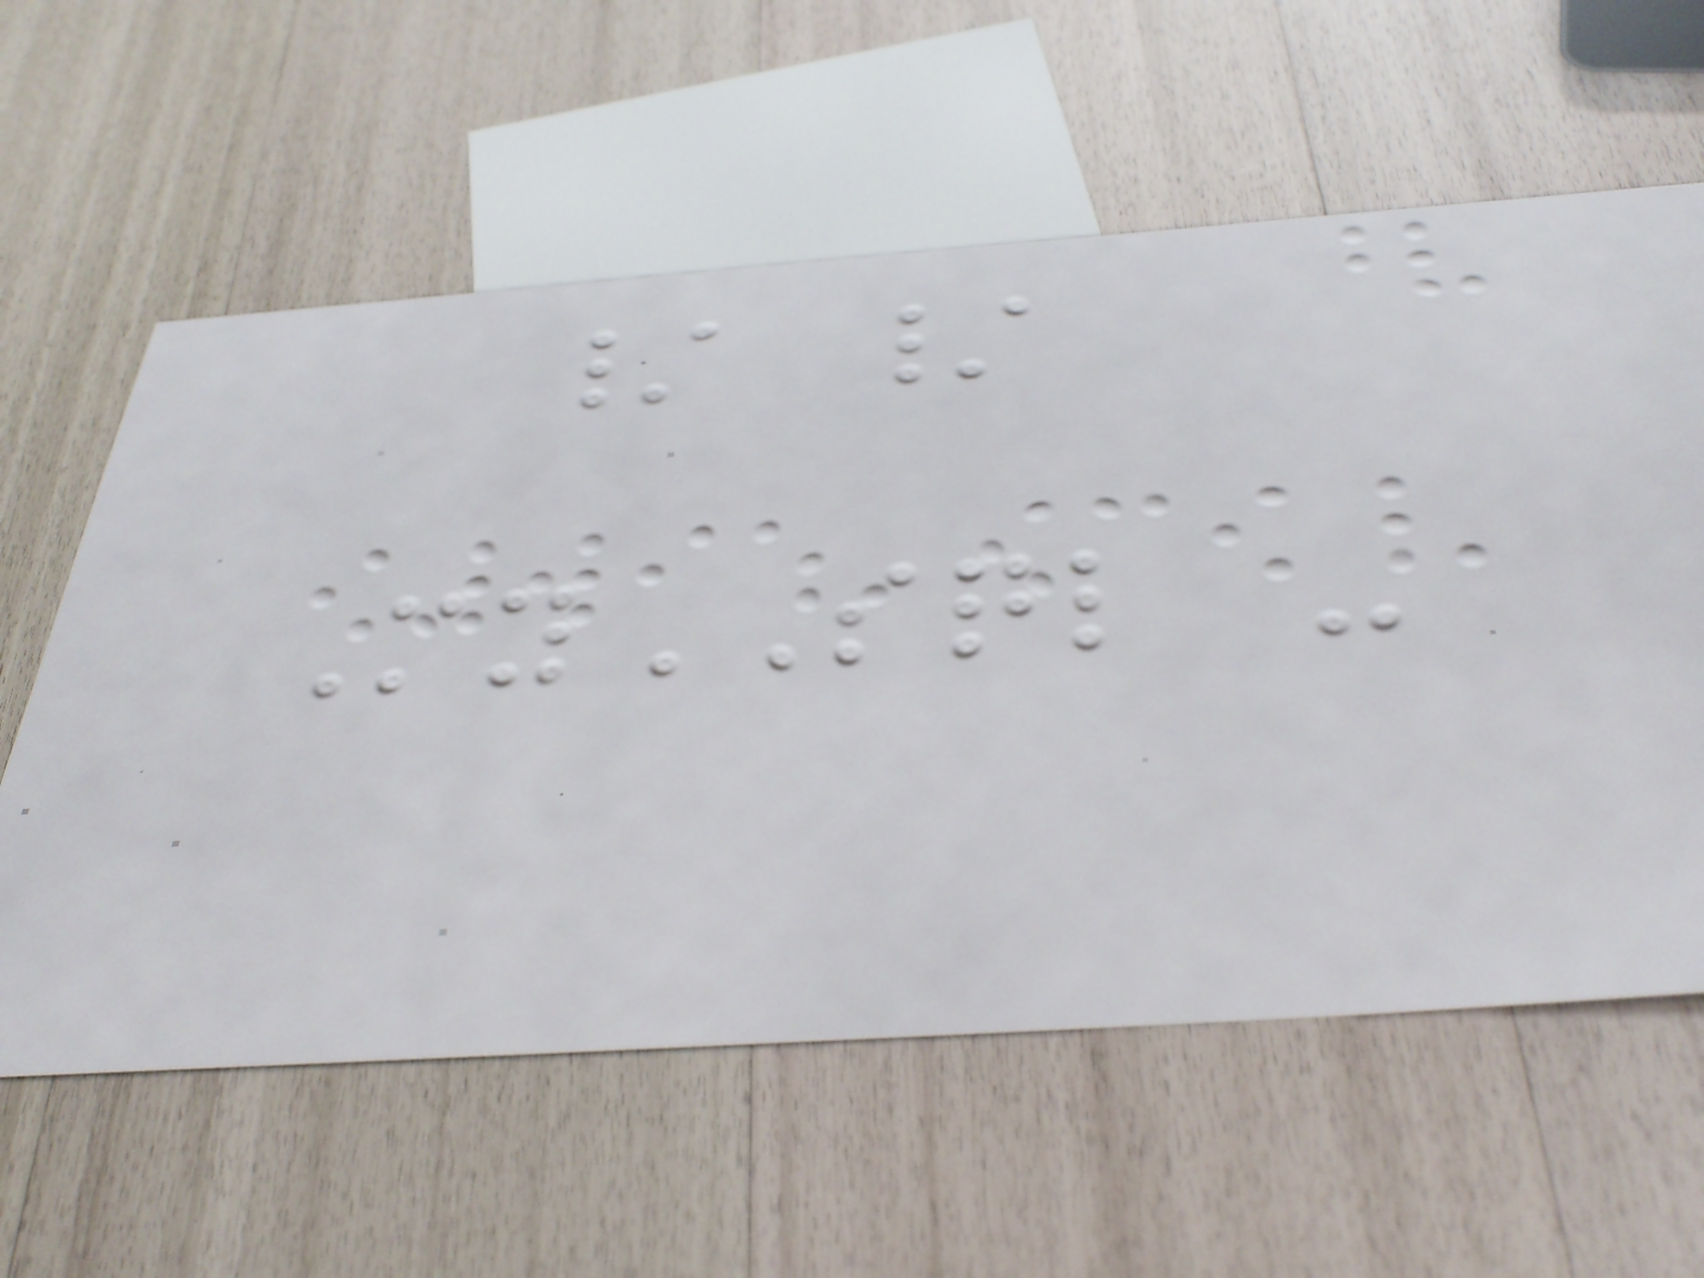/ /
MySQL -
